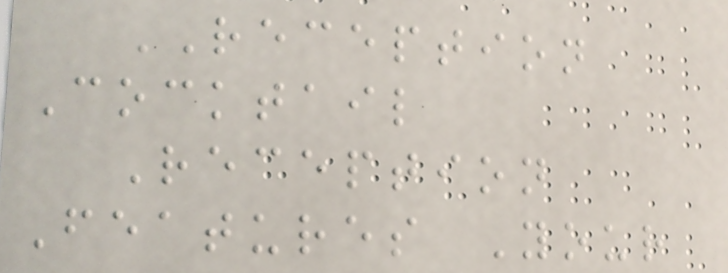RECEPTION
Cocktail
Reception
Features Your
